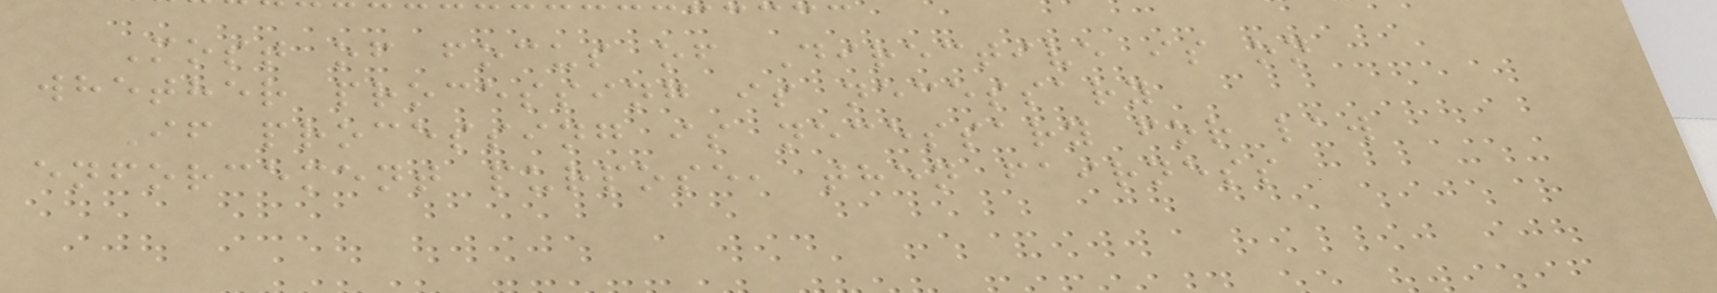Most of focus of Directive is on
whether processing is necessary
If processing is necessary for law
enforcement purpose, then fairness
